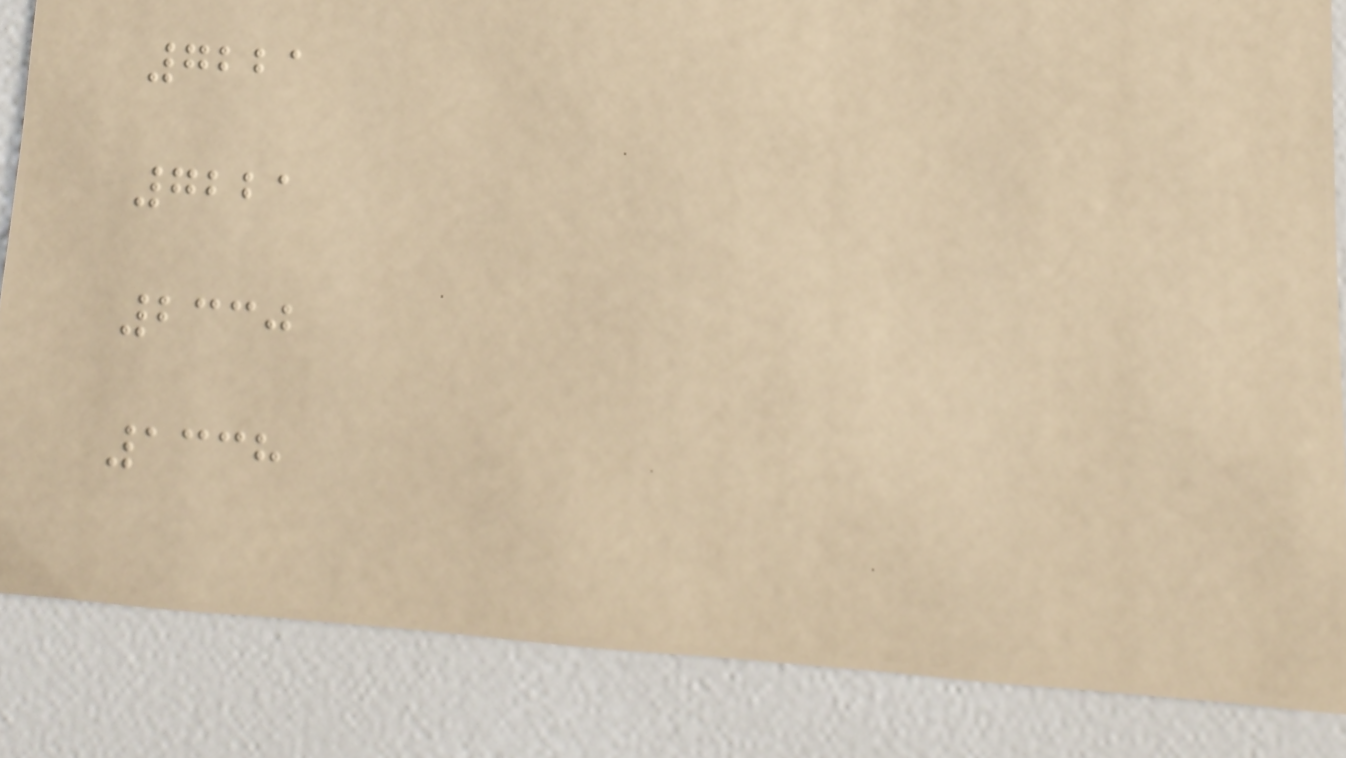7221
7221
2330
1338
